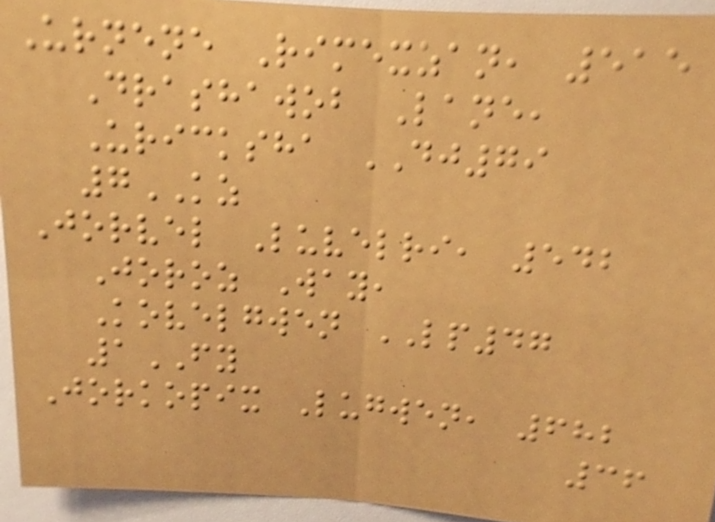Urnene Rimexzan, 515
Drashawob Lane,
Uricksha DJ79
7KZ
Jorvel Luvelri, 542
Joroz Way,
Kovelgwen LP47
1FY
Jorkopix Lugwen, 682
36
